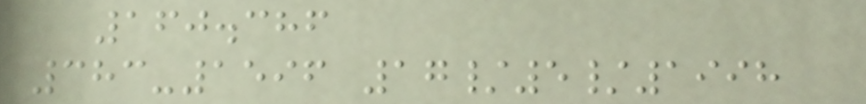160.386
383-1596 17/5/1998
